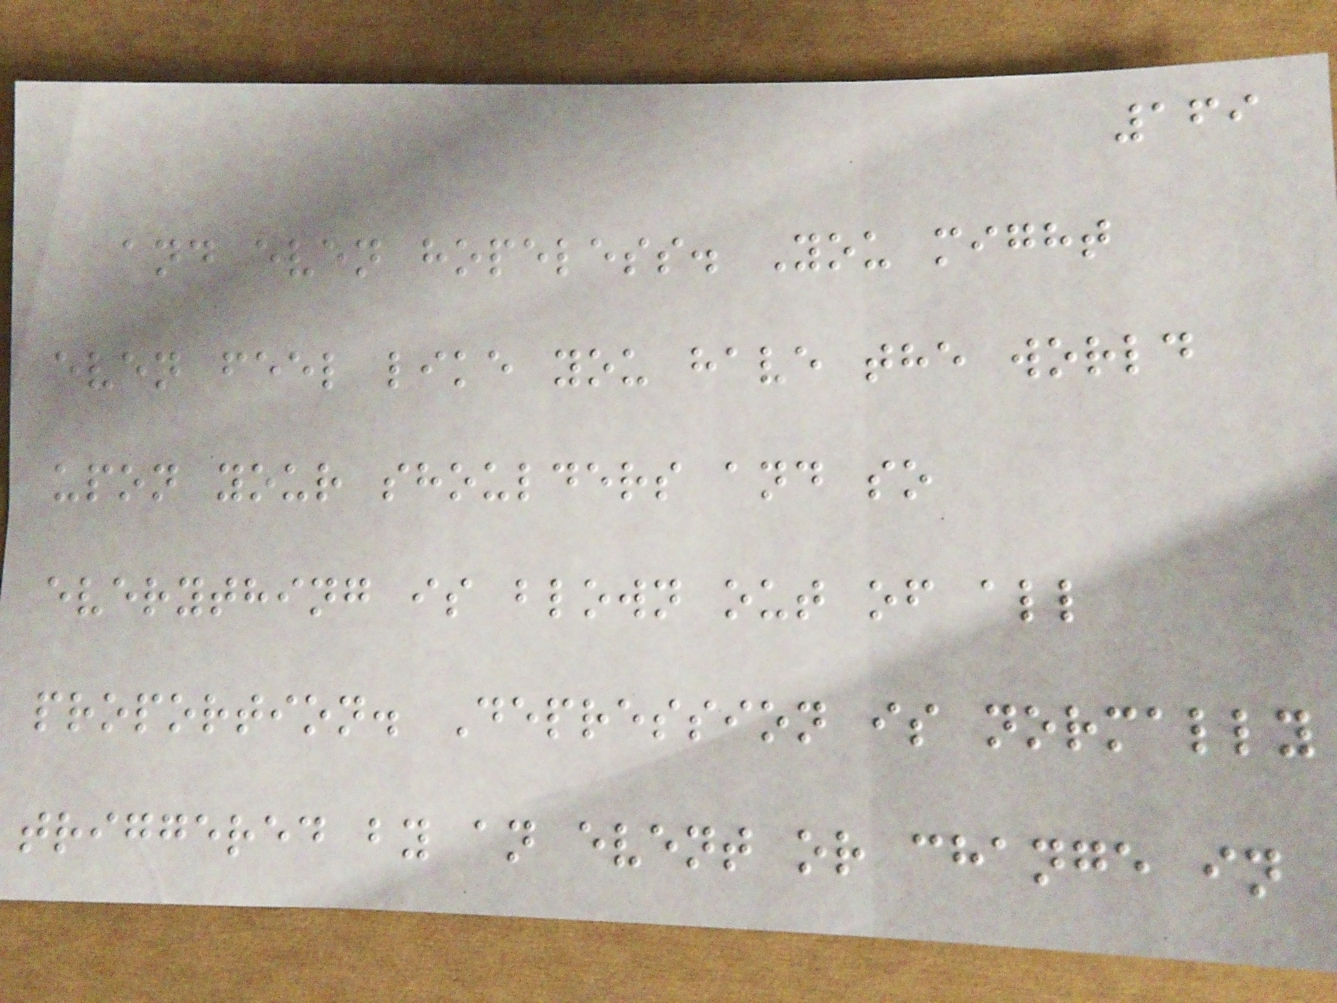169
and even hopeless. You might
even feel like you have the world
upon your shoulders and so
everything is blown out of all
proportion. Depression is normally
triggered by an event or change in
